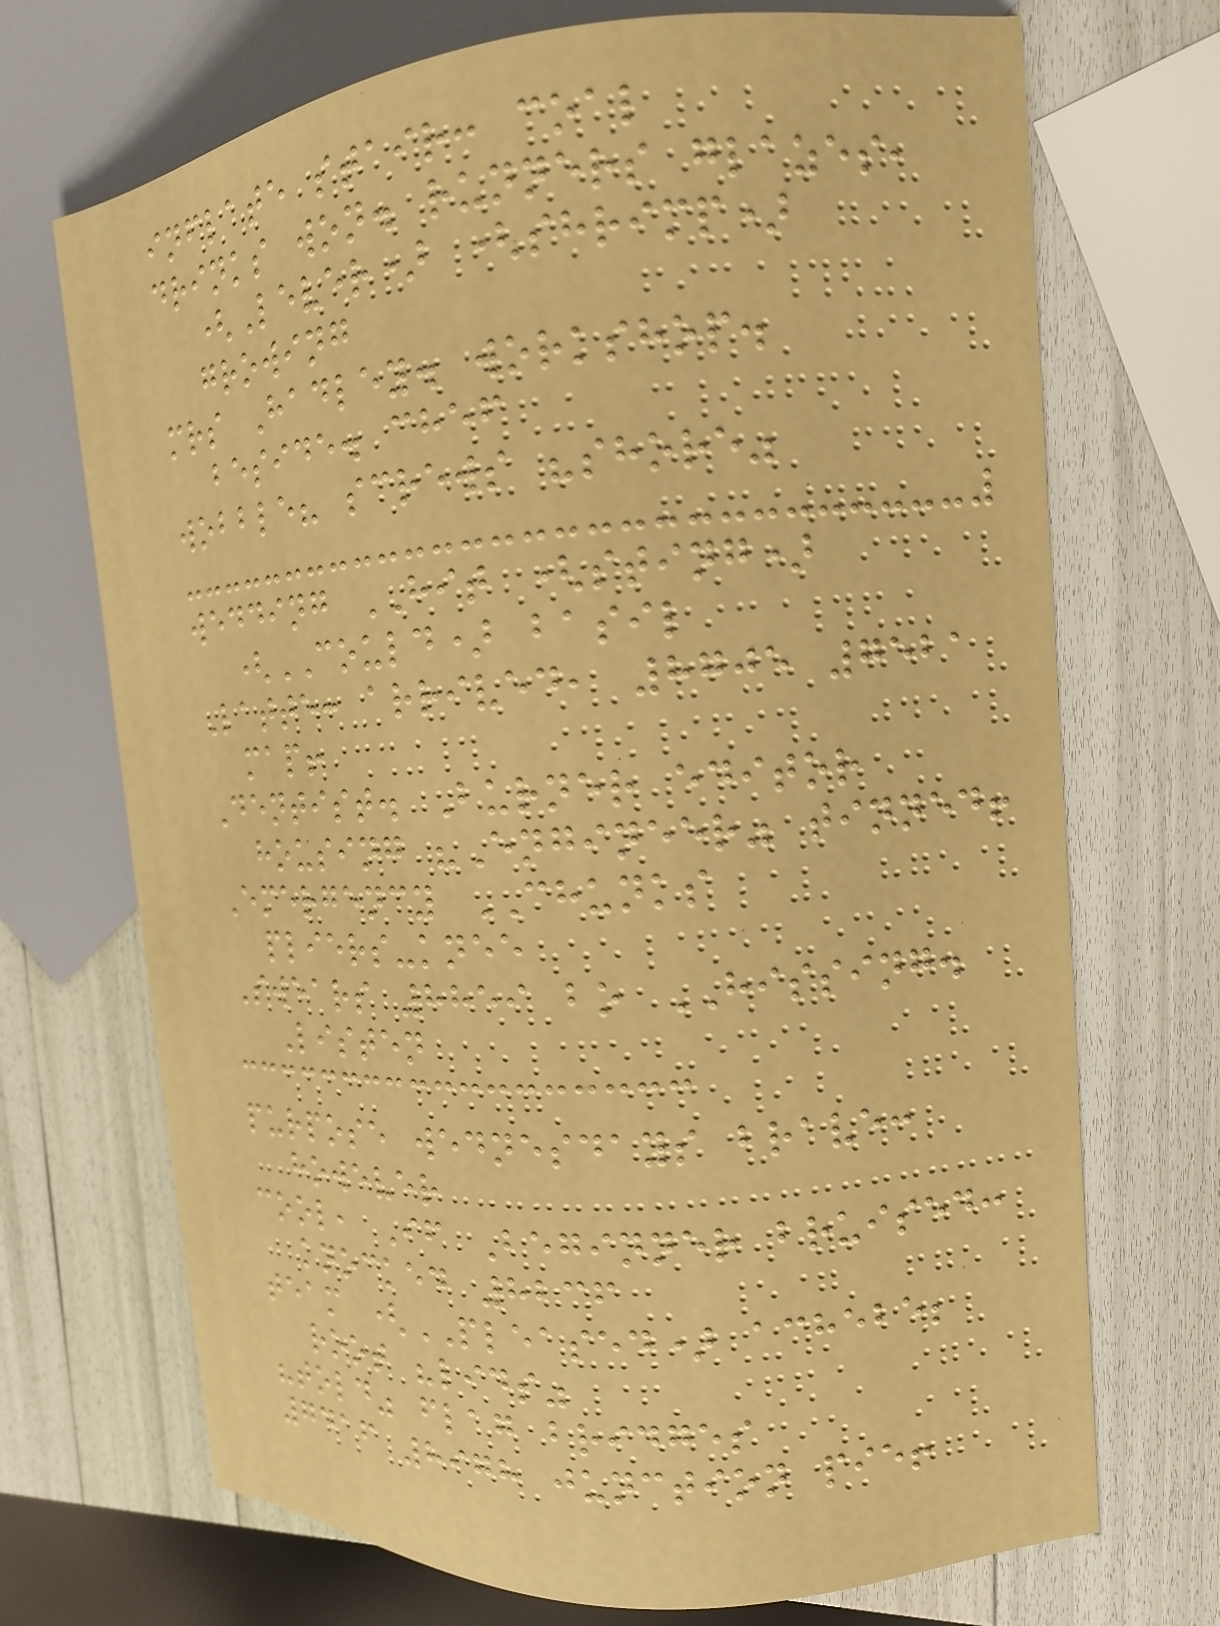inflate stair: coal
drinks won. runners glazes,
(Lever) (shrimp)
growing
mrs Hadley. workshop.
beside. chef
wobble? screws "shore"
wedding HIT (sting)
(COULD) basil
Latte: arrived, 8705 7521
map!
Dentist. Burner editor
housing "Engineer" tinned!
Emergency CHUNKS
pliers-knee
Swears 8859 bo HISSING.
Listen
purpose wednesdays brave:
however
cool, If Beginner bruised:
knocked 8236
team (PLEASED) achebe;
root "lids"
"told" flag bridges
7416 8978 junction pie!
